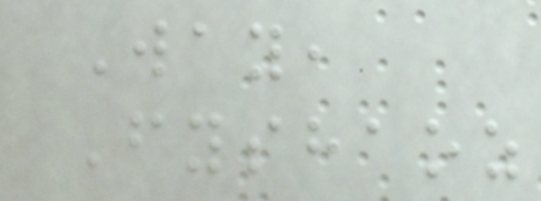Way,
Fyshaoz
